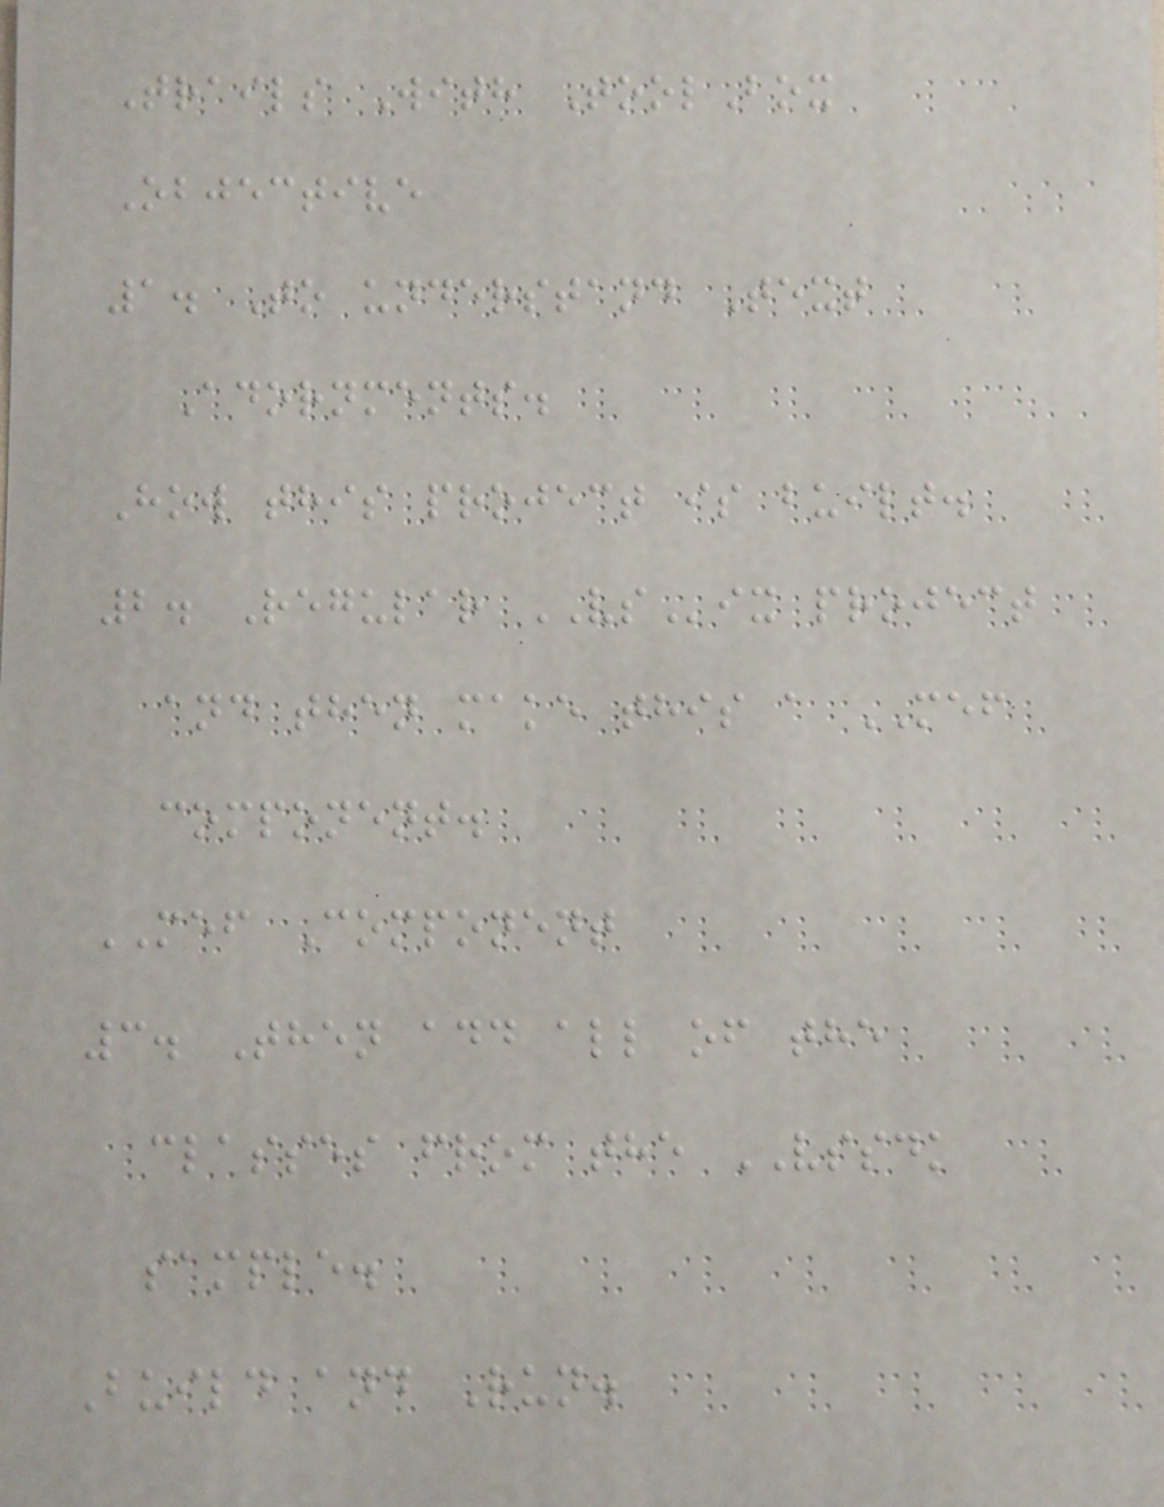Trails With ToolBox
Objective
1. To understand Text
Adornments.
How this project is built.
2. Regular VSix project
and then make this a MEF
component.
MEF Component
3. Then add all of the
classes from the VSSDK
sample.
Build and Run.
